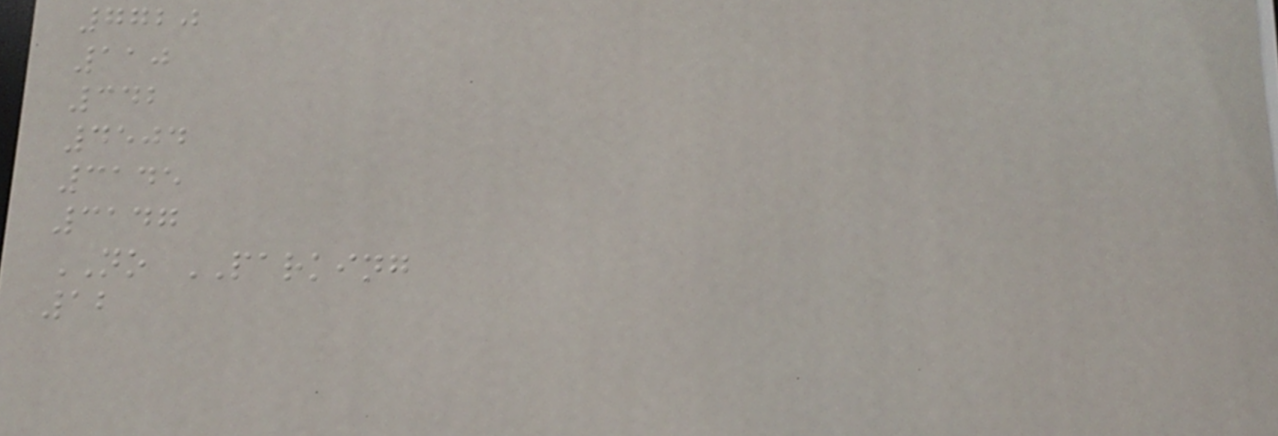7720
110
342
4504
3145
3147
NO PARKING
12
